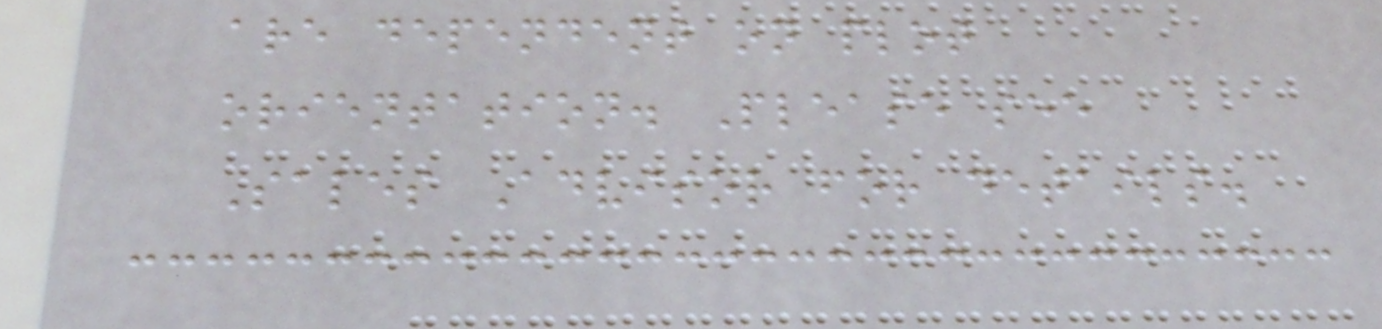are dependent on plot
orientation. Please see
Sales Advisor for details.
